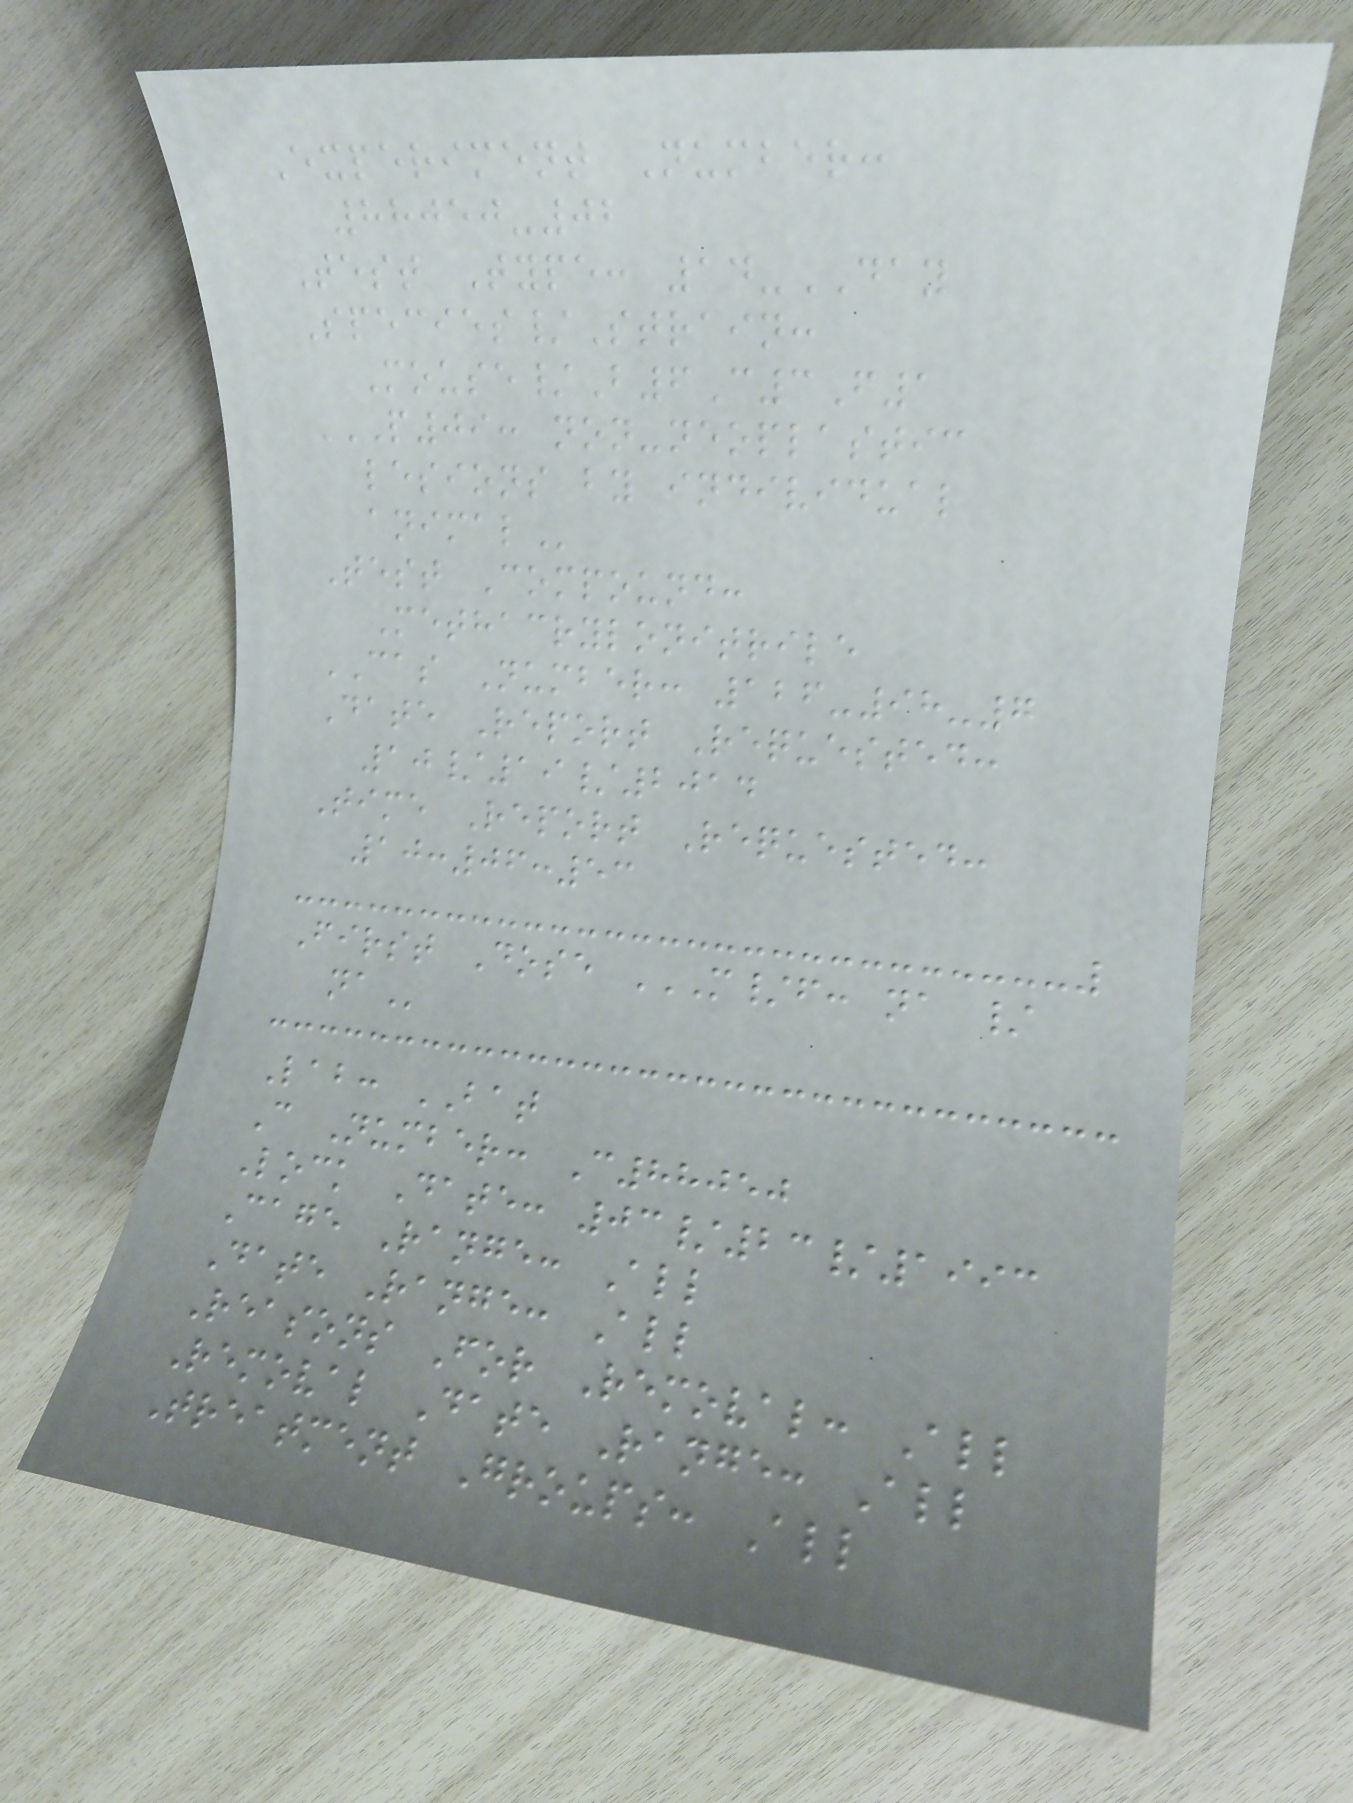Experiment Number:
88050-02
Test Type: 14-DAY
Species/Strain:
Mouse/B6C3F1
P09: NON-NEOPLASTIC
LESIONS BY INDIVIDUAL
ANIMAL
Test Compound:
Methacrylonitrile
CAS Number: 126-98-7
Date Report Requested:
10/19/2014
Time Report Requested:
10:06:53
First Dose M/F: NA /
NA
Lab: BAT
C Number: C88050
Lock Date: 03/23/1993
Cage Range: All
Date Range: All
Reasons For Removal: All
Removal Date Range: All
Treatment Groups: All
